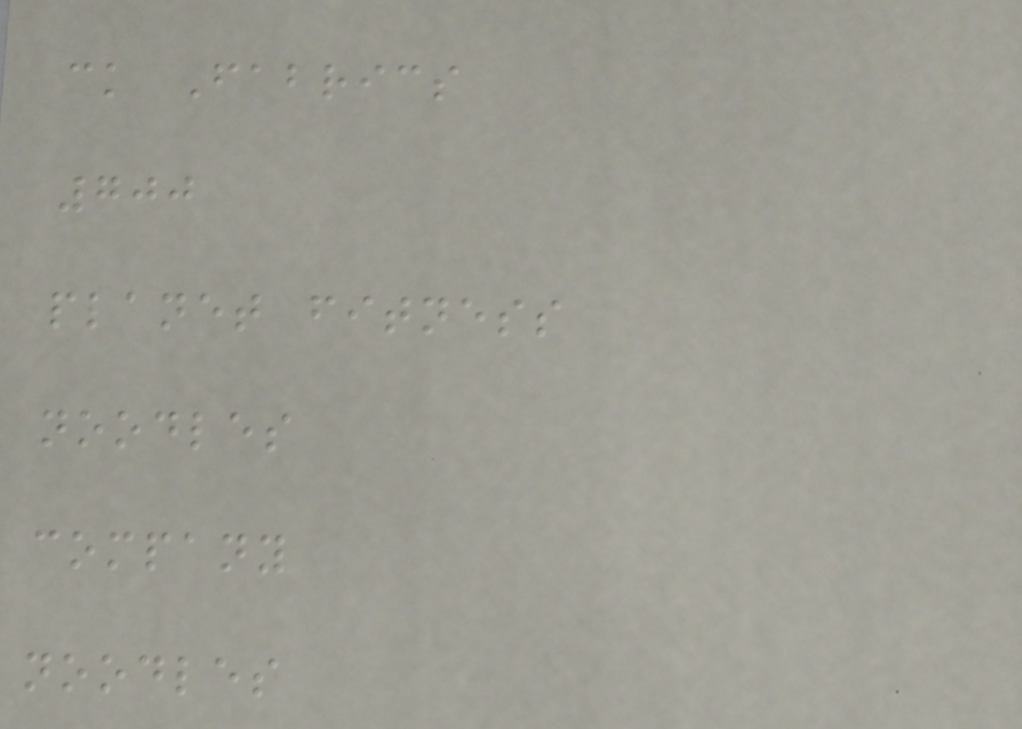ck Fabrics
700
planet fitness
noodles
company
noodles
